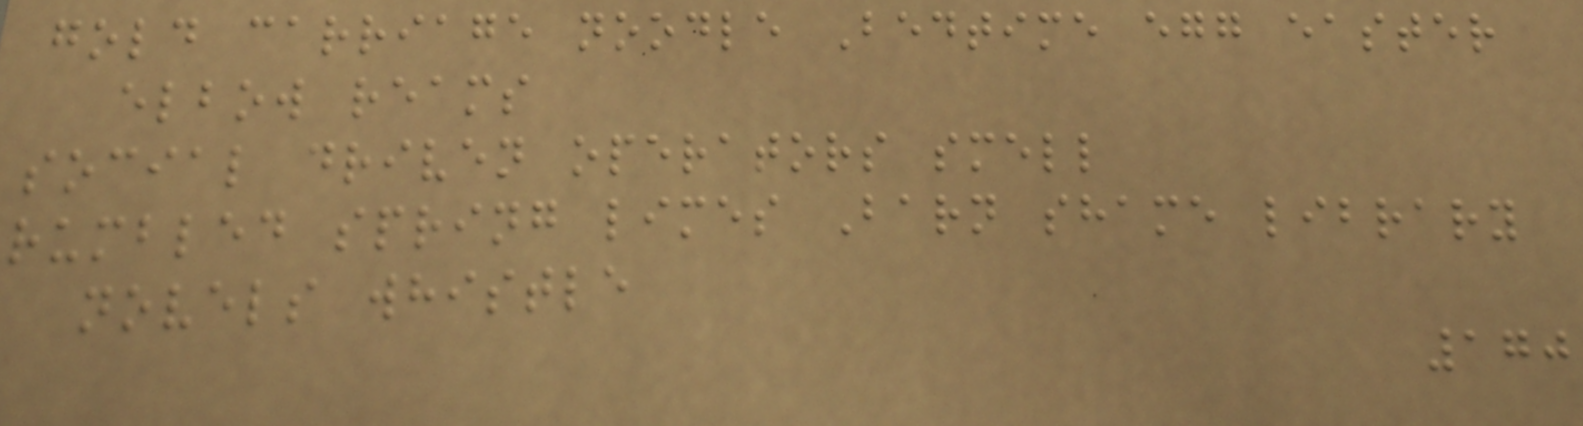gold carriage noodle Bedtime egg easter
elbow reams
social driven operators smell
rumbled spring limes Barn shame library
novels whistle
170
